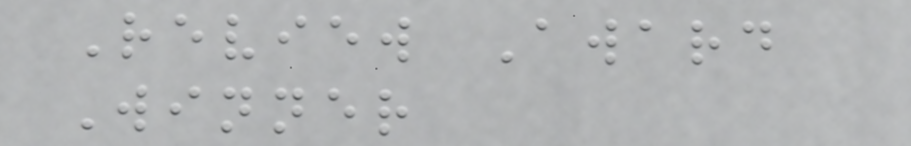Review Award
Winner
